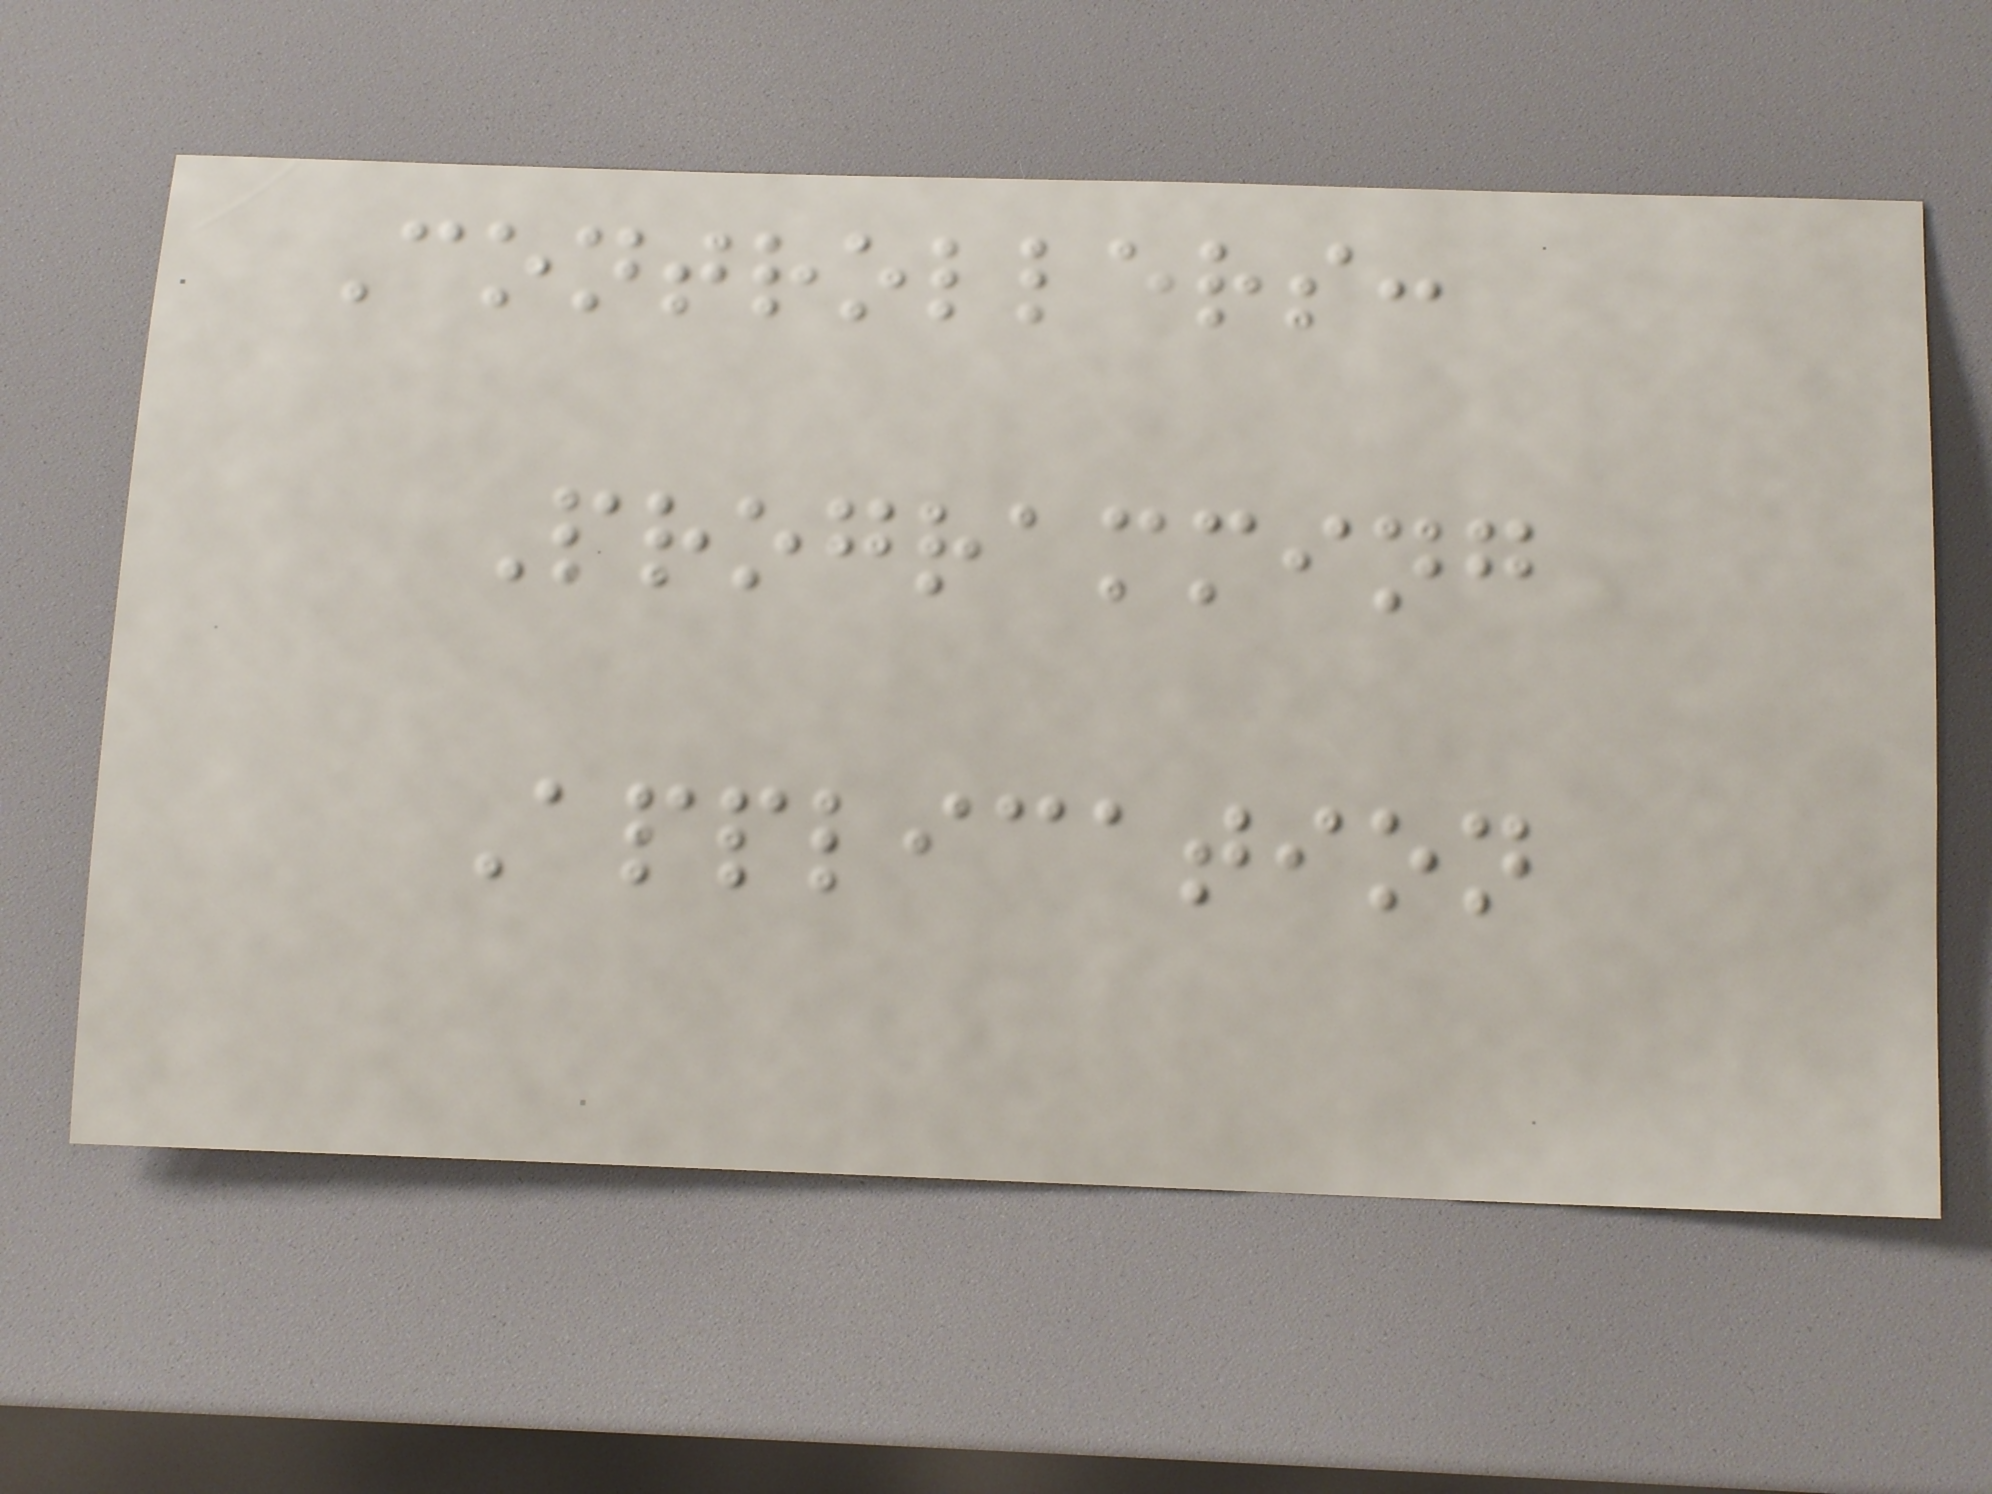Controllers:
Programming
Application
